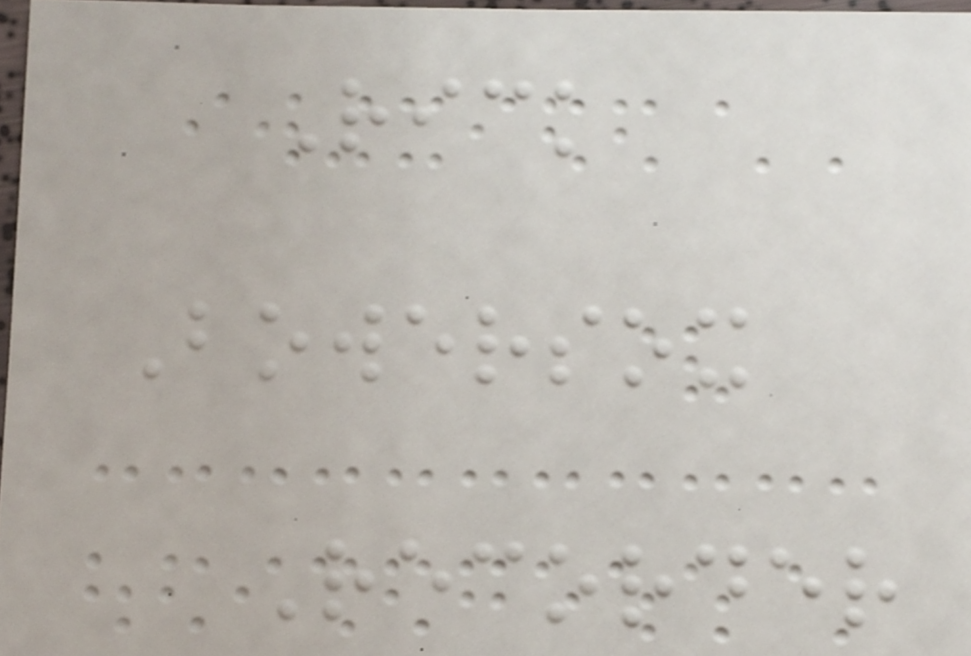Rick
Bowersox
Recorder
